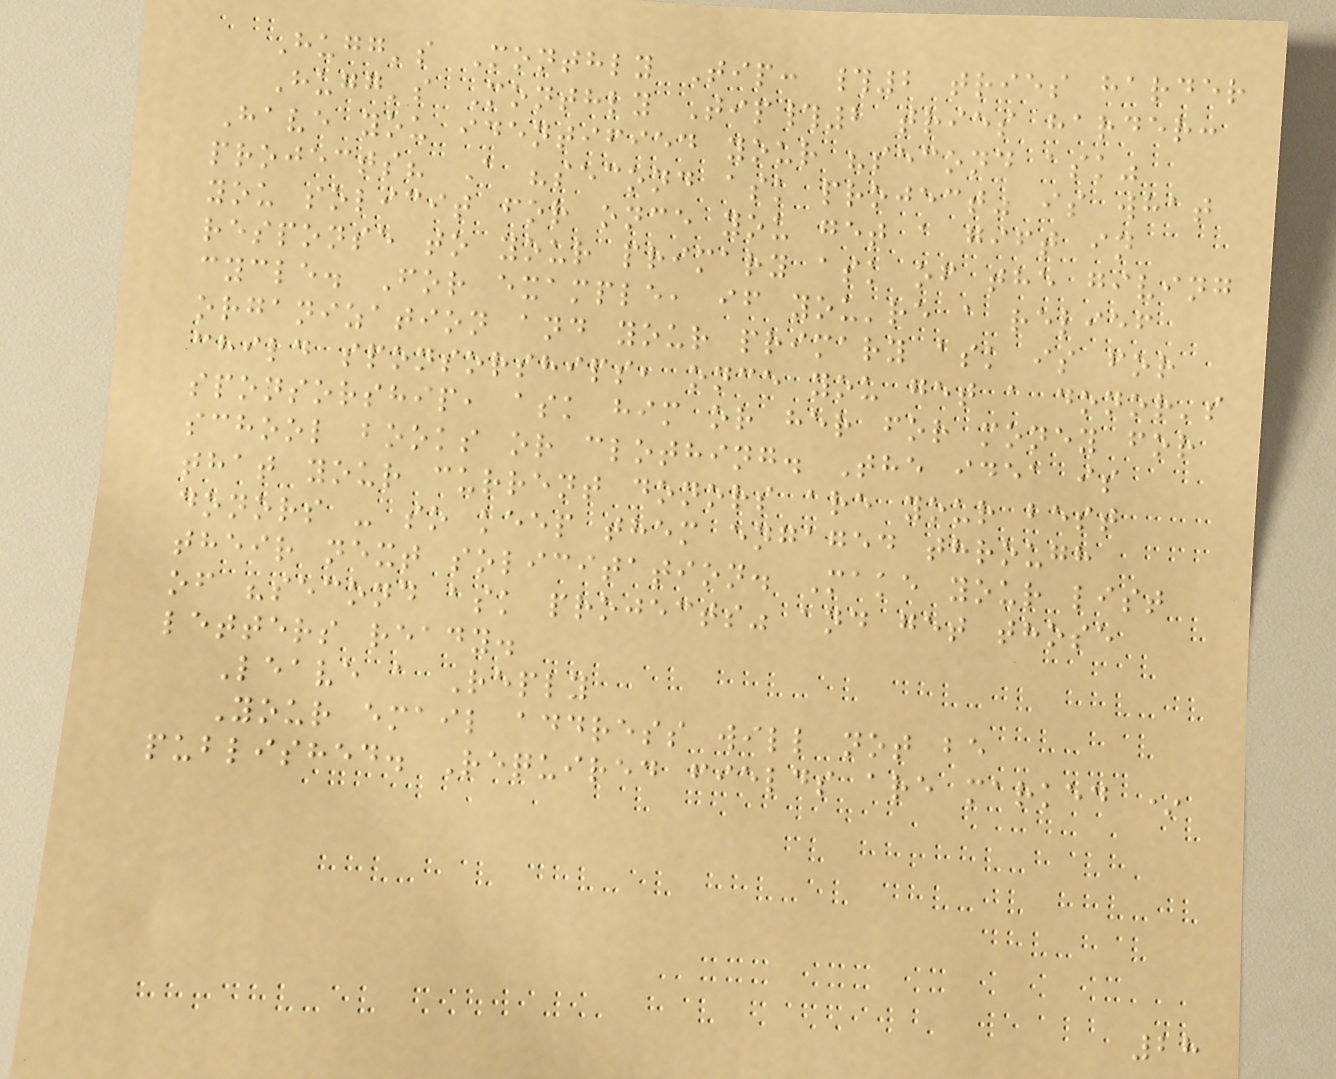Hugg's Monthly Tip: #2 tries harder
Hugg's Monthly Tip#2 tries harder:
Have you identified your "second ask"
projects? A "second ask project" is what
you solicit for once you get a gift in
response to your primary ask of the giving
cycle. For example, if you're a relief
organization and your primary ask is for
child sponsorships, once you get a donor's
sponsorship, ask him or her for money for
school books or clothing. The idea is
that your current donors are your best
donors - so keep them engaged through
their next solicitation. Make your list
of "second ask projects" and get those
letters ready.
Leave a Reply
Your email address will not be
published. Required fields are marked *
28
